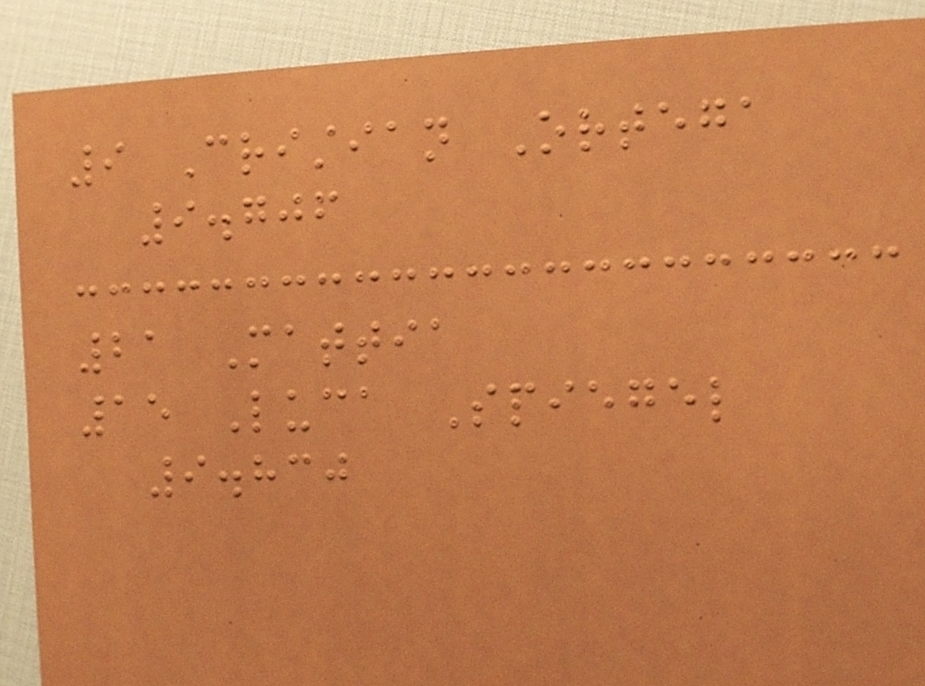9 Cristian Ortega
9.706
21 Mattia
15 Luca Spiegel
9.830
